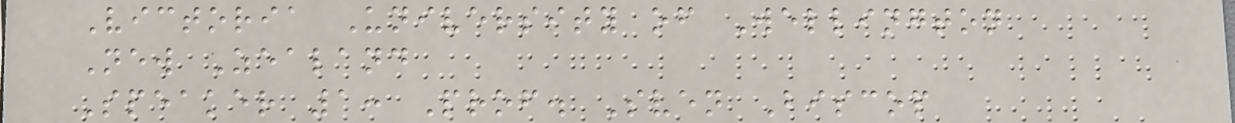Victoria University of Wellington
New Zealand
Speaker 1: Prof. Sven Biscop
